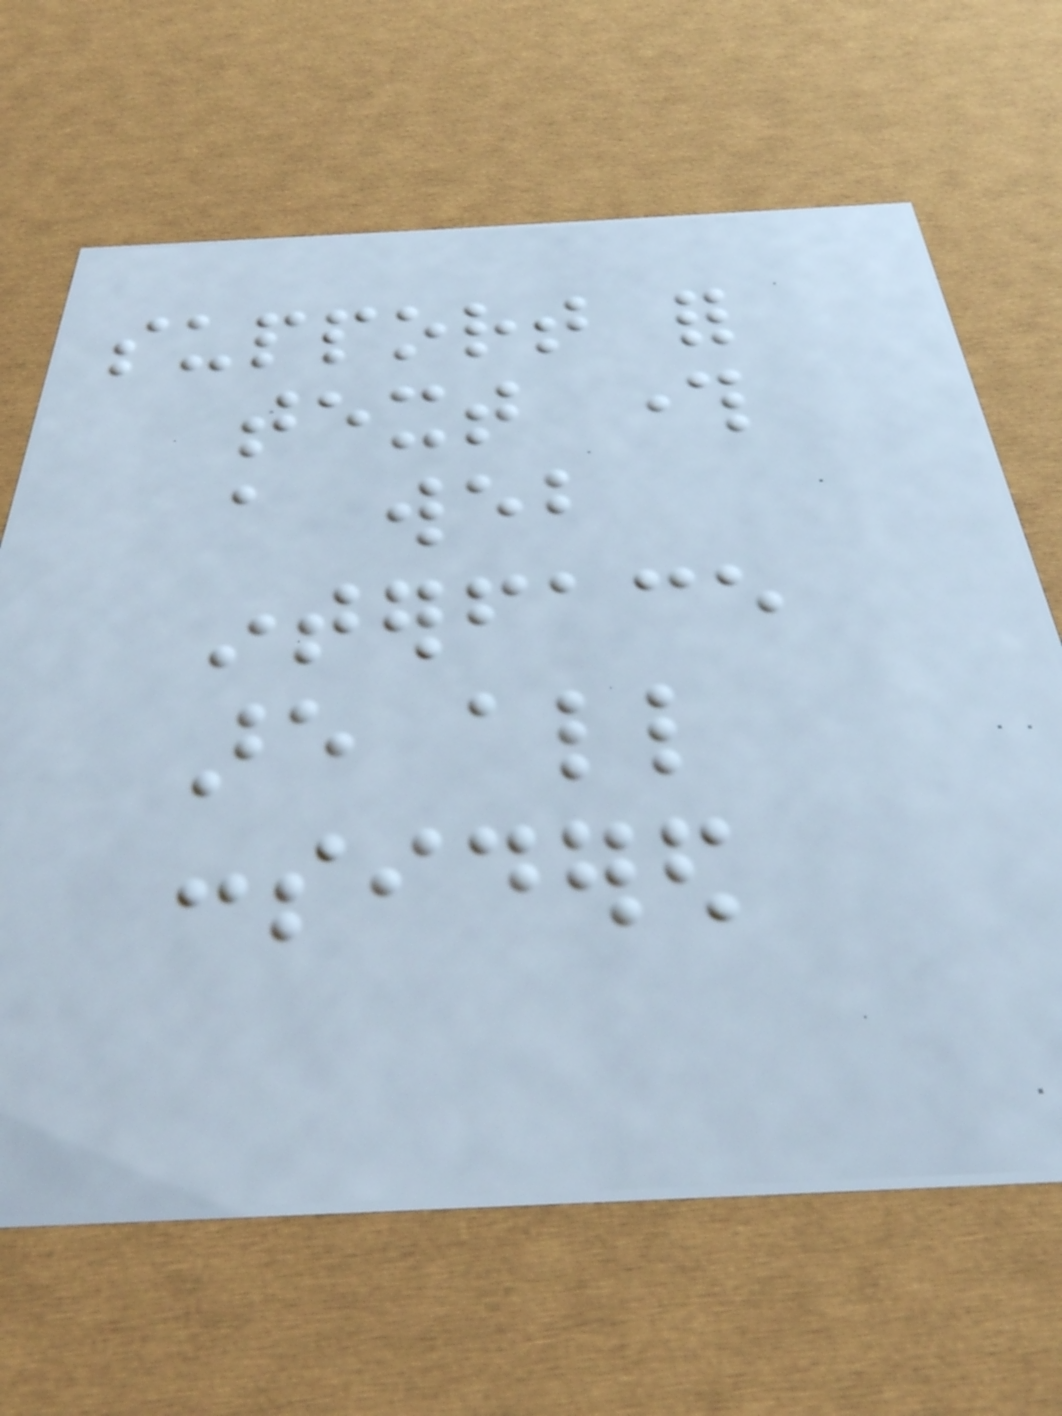support for
text through
a web
interface
are all
considered
